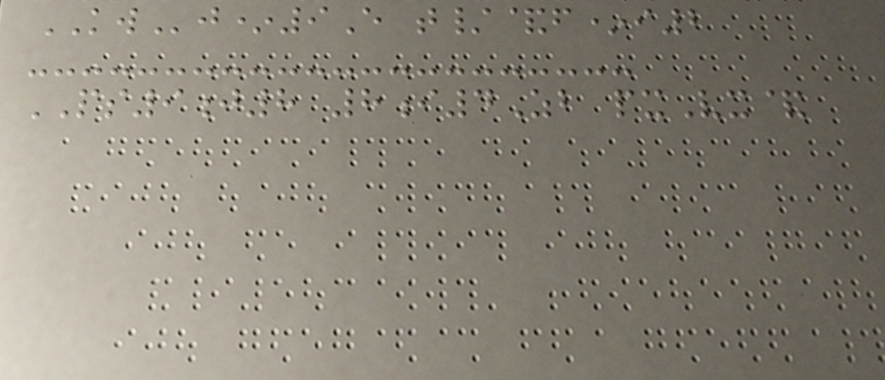KWj*9E t/&f*i2
PS9j8 8i4Zb pxVx&
